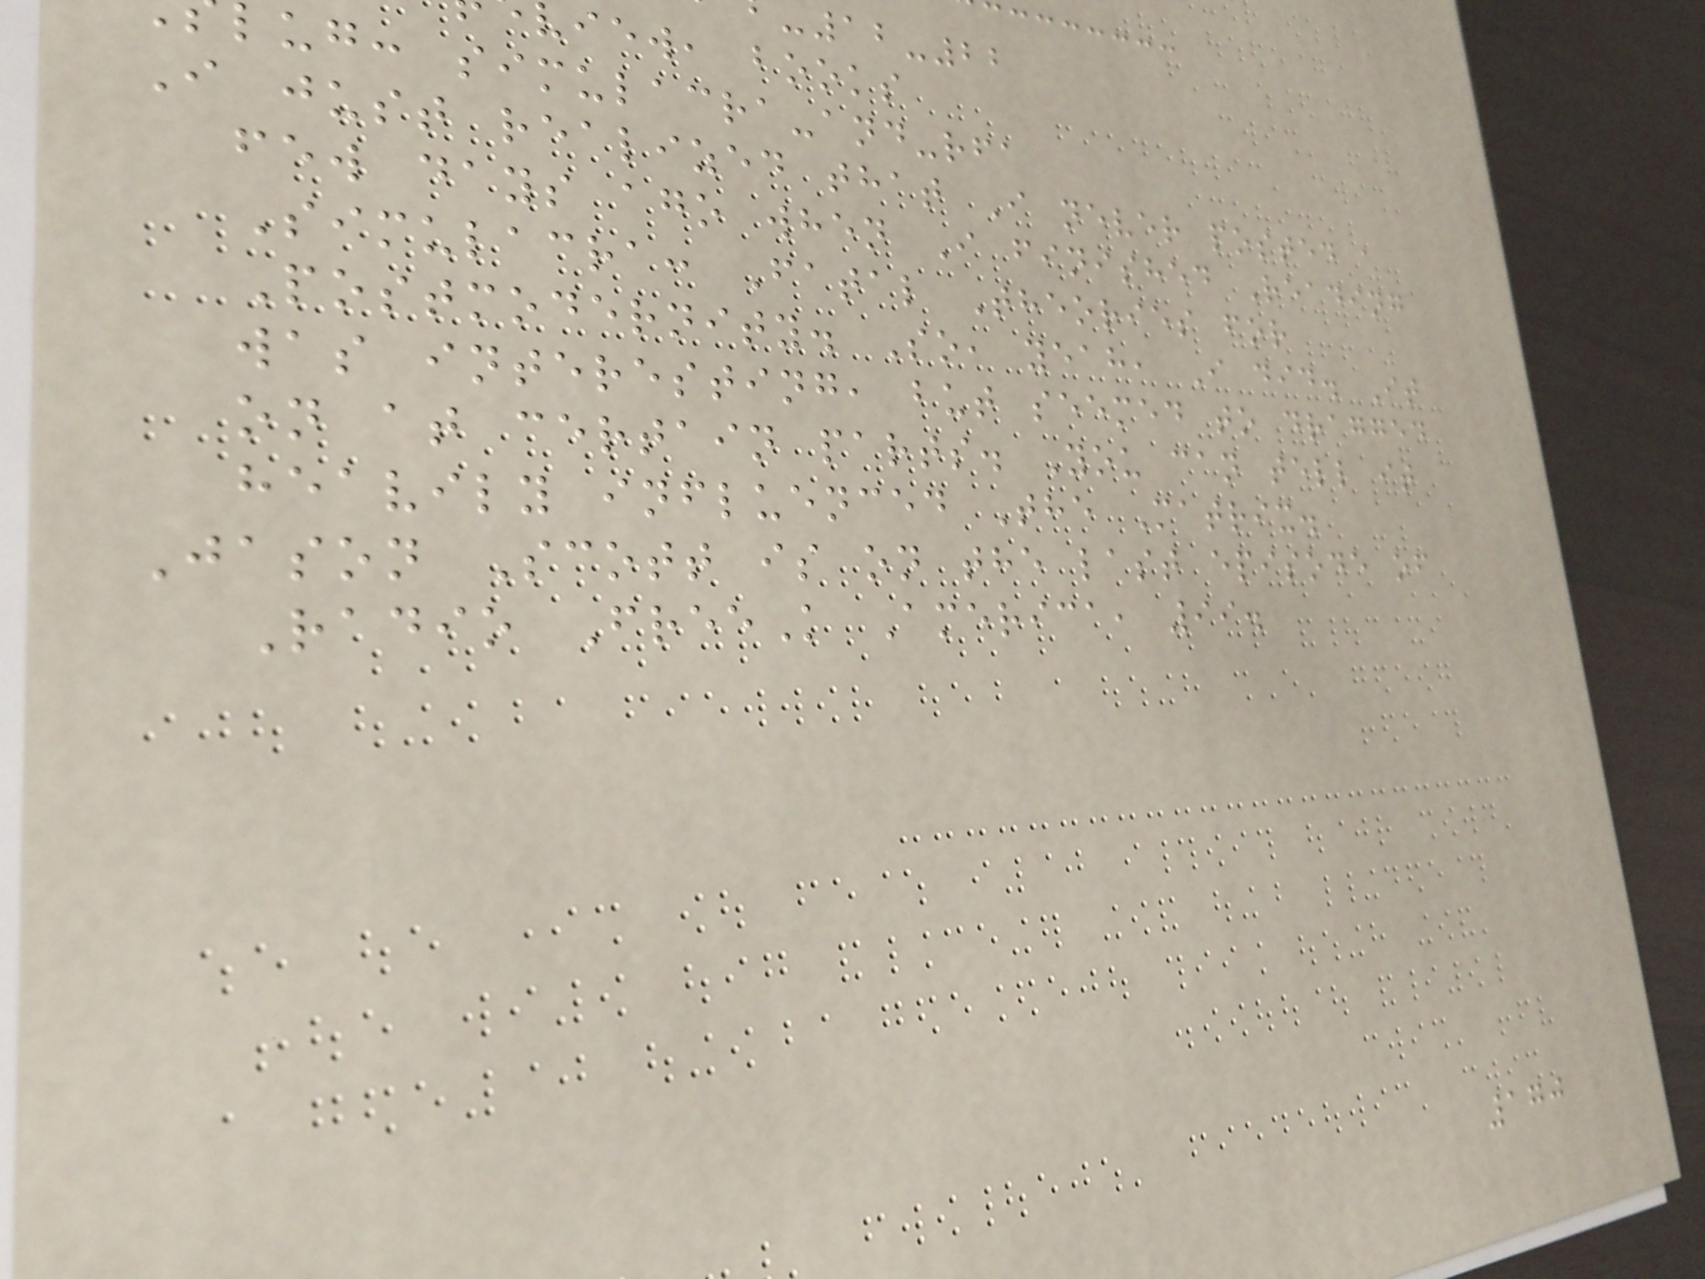12-22
iew, books
ug: simulacra-and-rfa
I just realized that I never posted a
few days ago when I finished Reading
Simulacra: Fatal Theories for
Postmodernity. So, yeah, I did. It
was interesting, but seemed to dragged
on at certain parts. You can tell it
heavily influenced The Matrix.
Jason Scott is on the last episode of
Radio FreeK America, 99.
170
